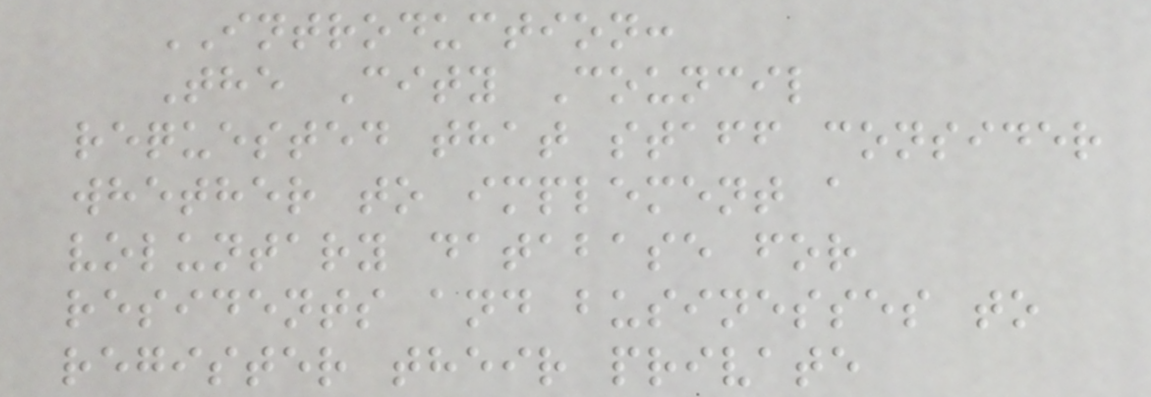INTRODUCTION:
The City Council
requested that staff consider
whether to implement a
voluntary database for
residents and businesses to
register their private
